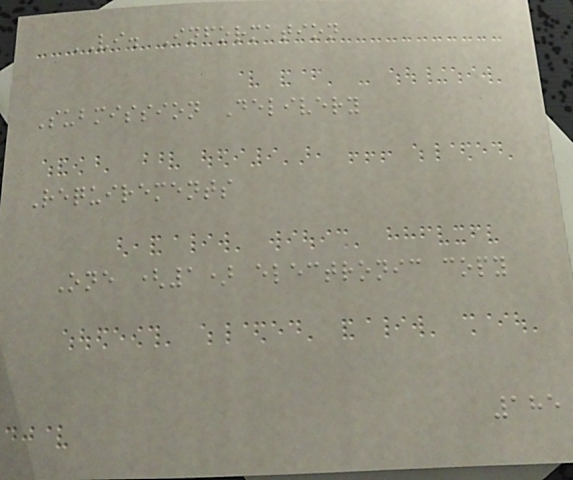VI. Information
Submission Delivery
Requirements
One (1) electronic copy
185
